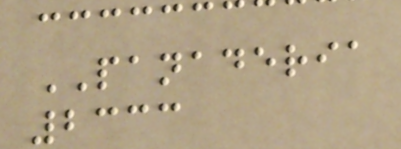PANADERIA
2333
